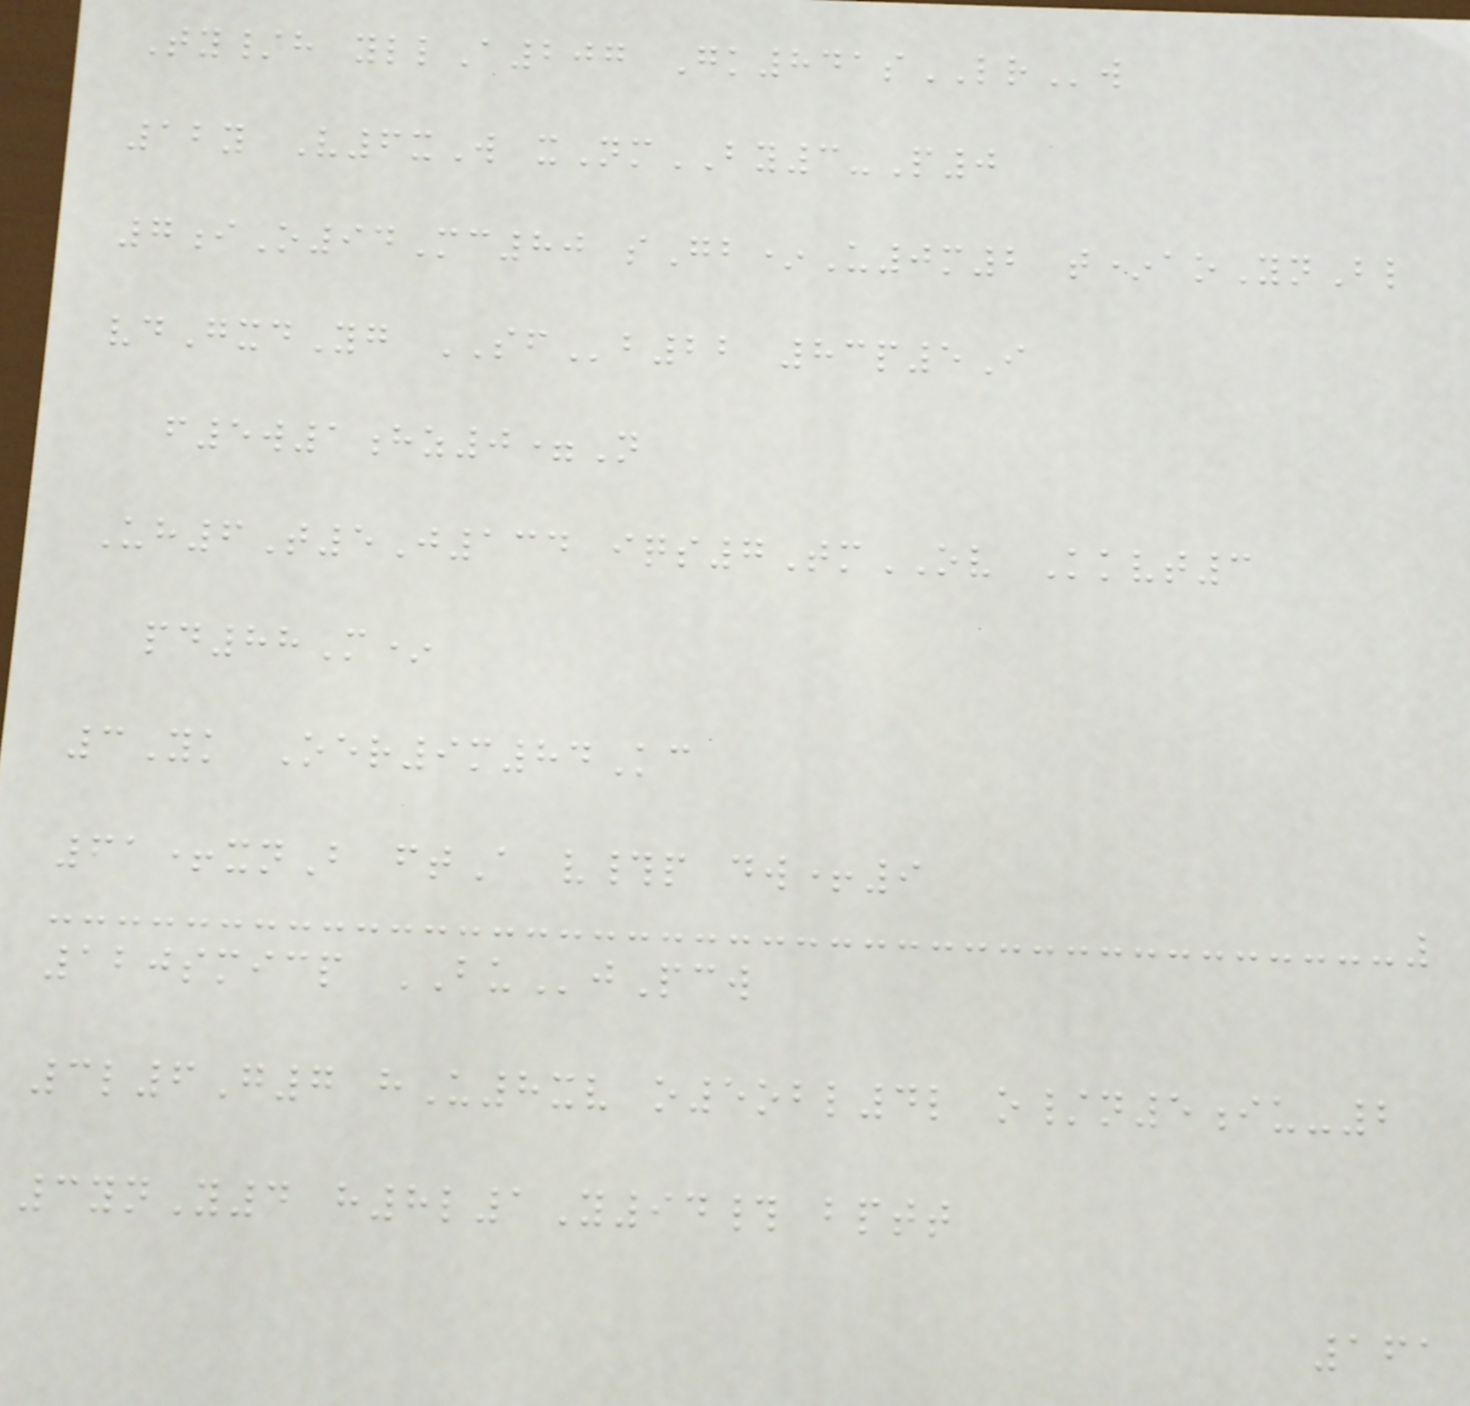Ty/h yllA207 Gk841sLRw
12y V6xW xNmBY3-P0
7iO94Mc80 sGb*U0m2 t*aoYnBl
vdGxdYg SFb22 83p5I
f5w1hz0=N
Uh6T5J134 iqs7TmOV Kkvt3
pd88M*
3Yk Oer9m84Kc
61+xnB ftA v#p dw+9
120smicp BUjPcw
3l6G7 hU8xv o5obl4l o/n5iu-2
3ynY4 h8l1Y94# bptt
161
